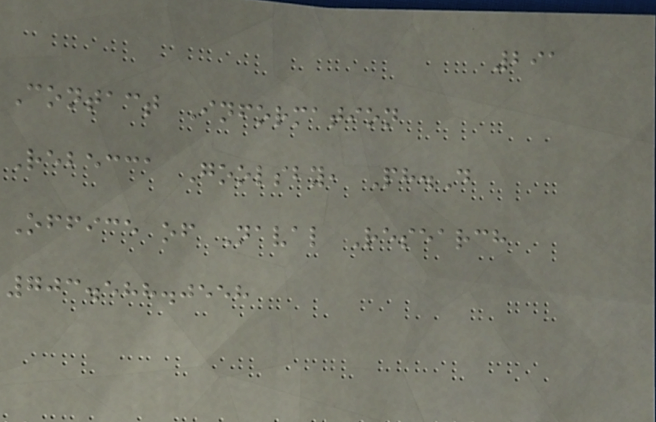291
Contact Information
Rebecca Goolsby, Ph.D
Office of Naval Research
703.588.0558
